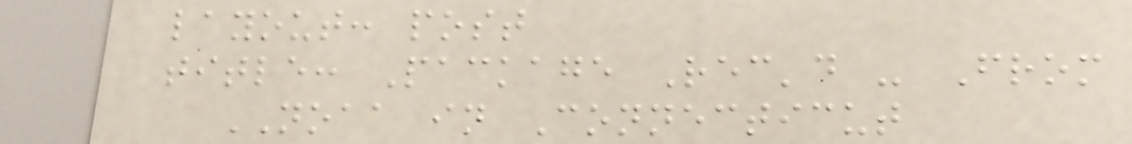layout: post
title: Package Rec'd - From
NOAA in Connecticut
